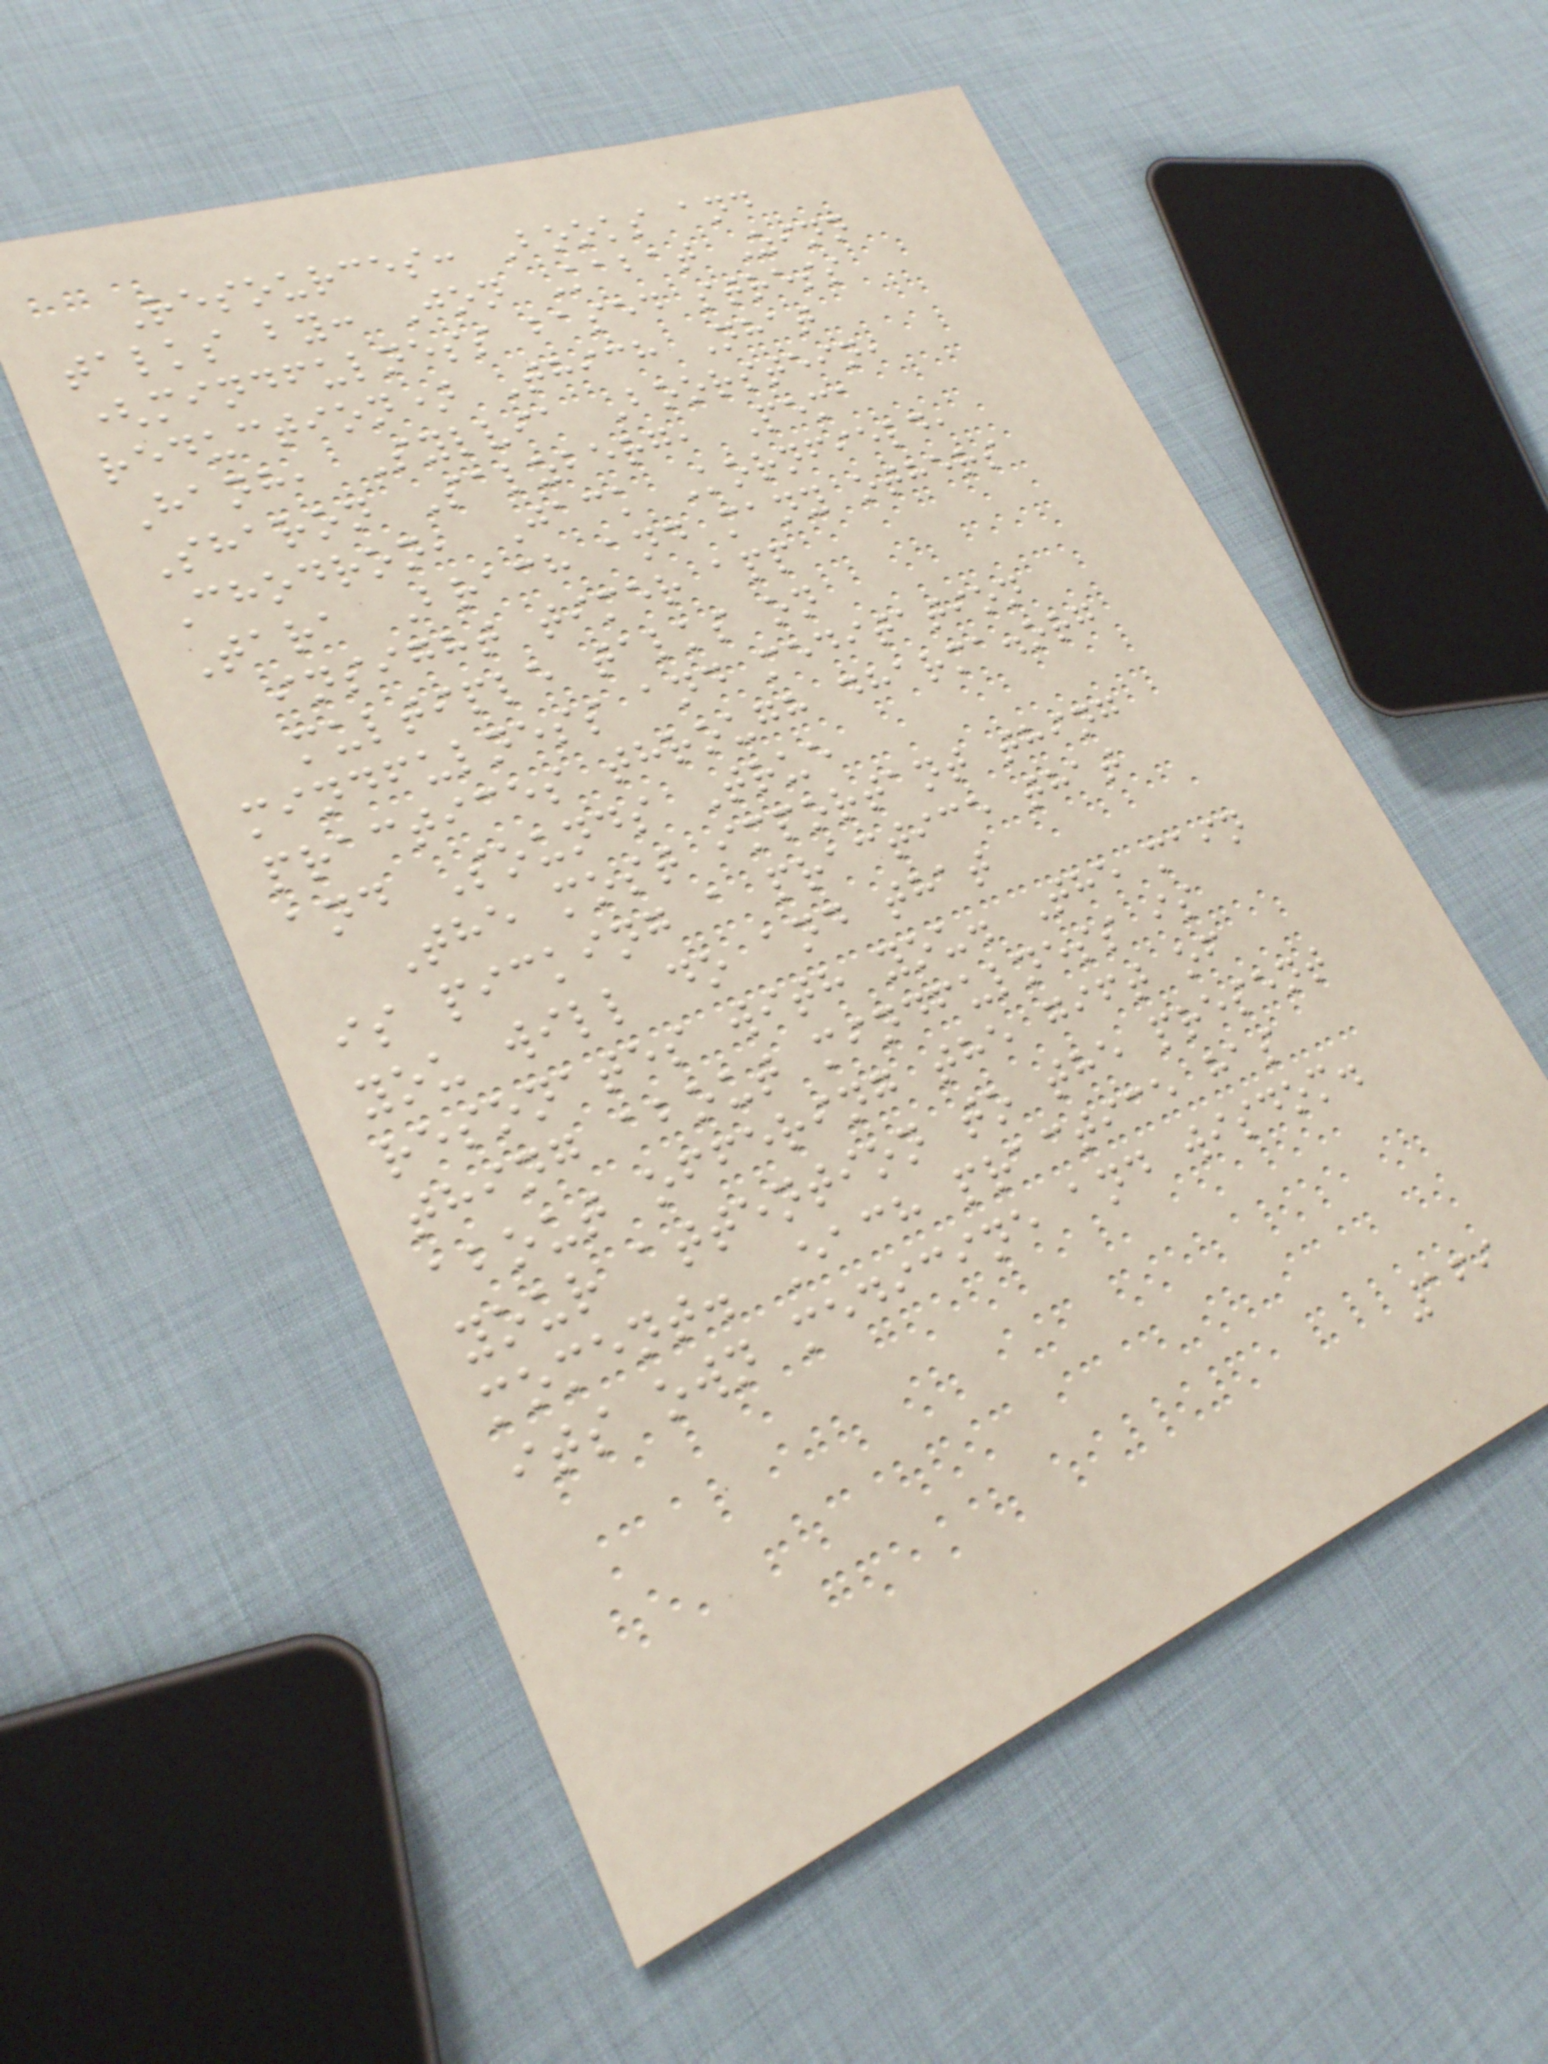Resources: Books and
talks by: Jon Kabat Zinn
(mindfulness based stress
reduction) Thich Nhat
Hanh, Sylvia Boorstein,
Sharon Salzberg, Pema
Chodron, Jack Kornfield,
Tara Brach and many others
insight timer app
multiple talks on
mindfulness and meditation
practices through dharma.org
and Sounds True
The most important thing
is picking a practice that
you will do and that
resonates with you. The main
thing about mindfulness is
about offering the gift of
your attention to the present
moment. Each practice has
its own medicine and wisdom.
169
